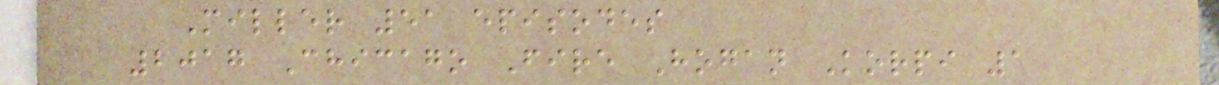Miller 51 episodes
2017 Chicago Fire Hogan Korpi 1
